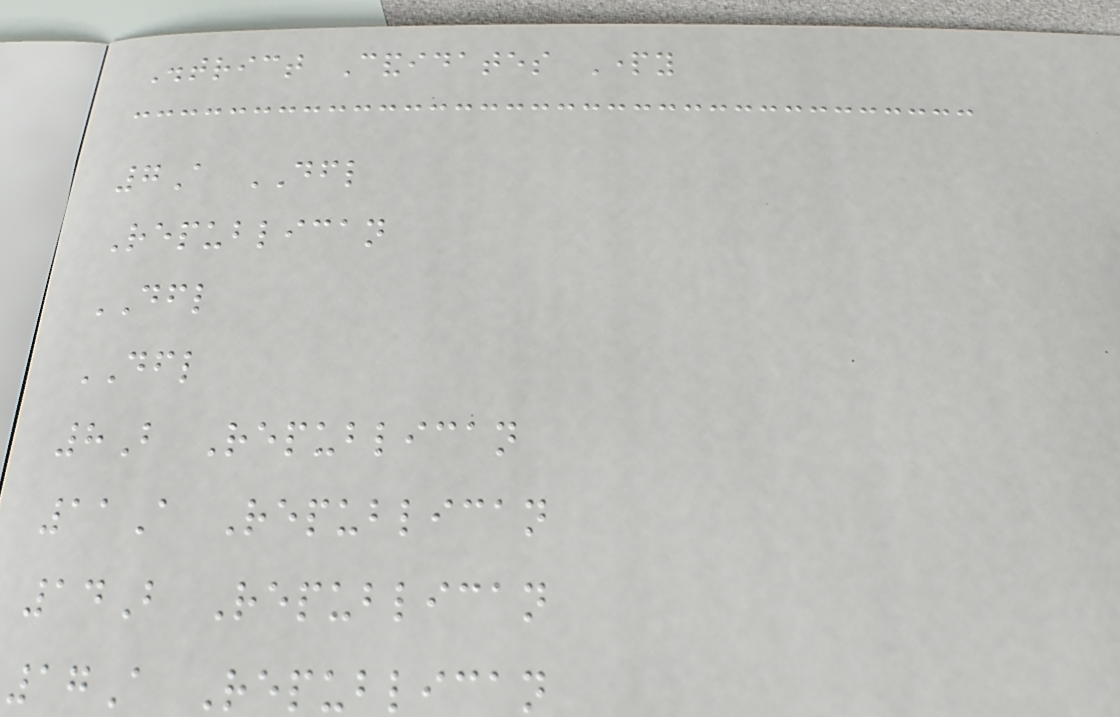District Candidates Party
7A DFL
Republican
DFL
DFL
8B Republican
11A Republican
14B Republican
17A Republican
